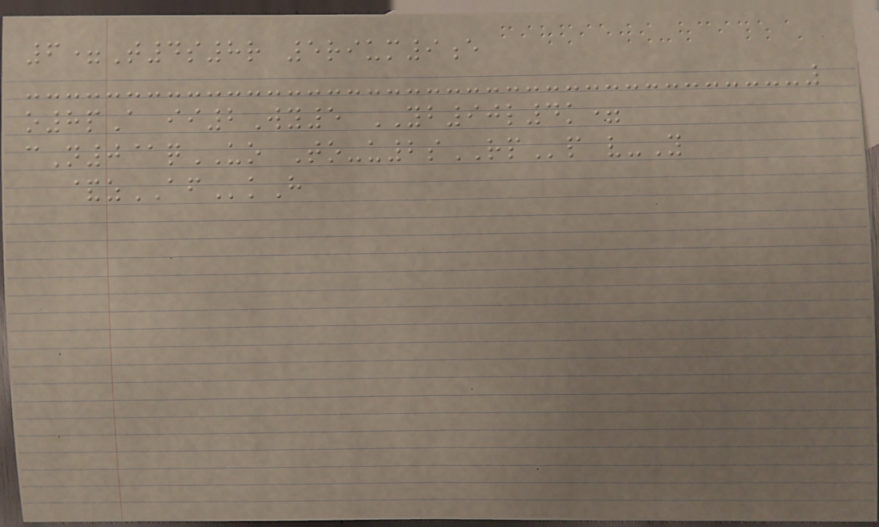6=T4s8r 5rium9e
o8pA ii2Wy5 YB90l4k=
cN0@qUO To-u2sRPp v-Y
&zAFkH
